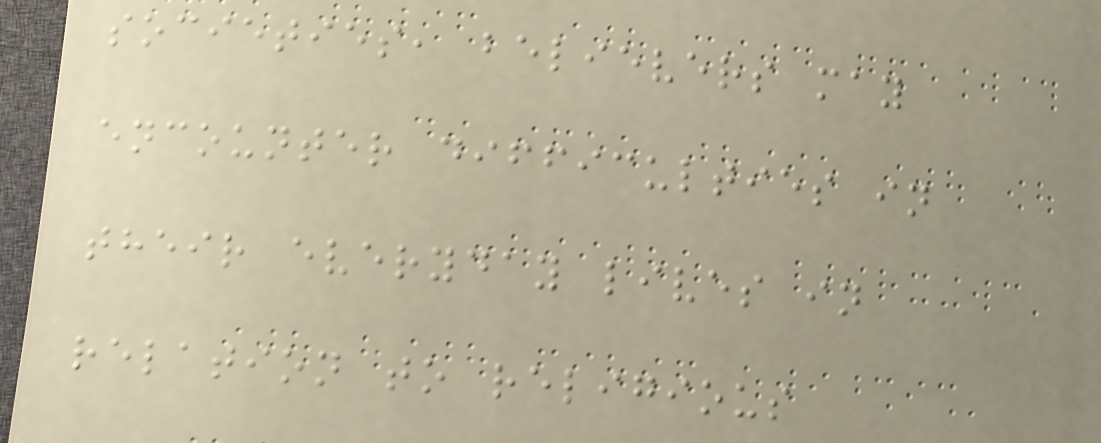societies, believers may
encounter difficulties in
their everyday lives in
relation to religious
